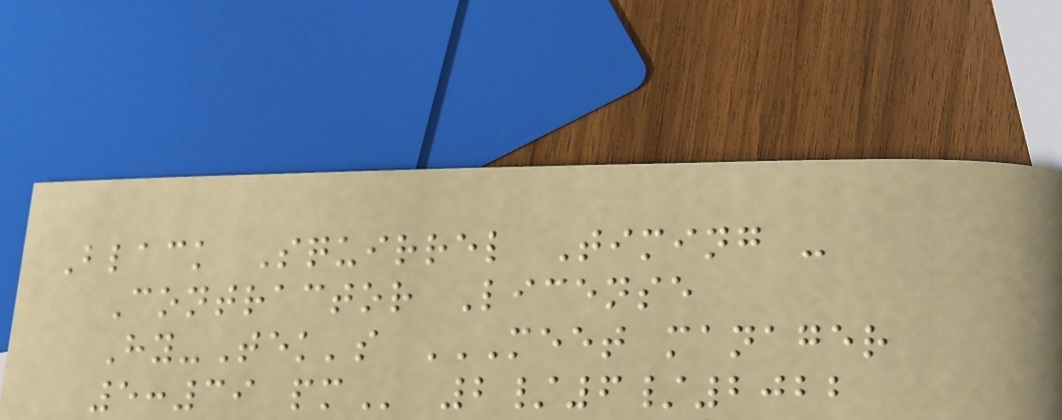Black Squirrel Timing -
Contractor License
Hy-Tek's MEET MANAGER
5:39 PM 2/6/2022
